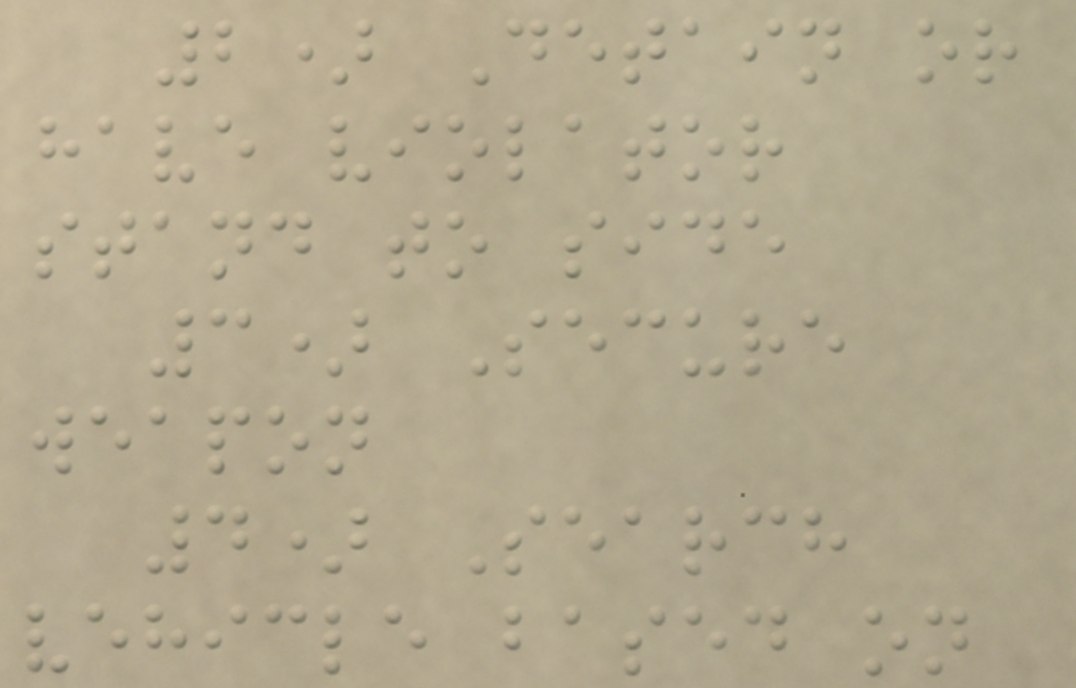2) Detain or
have violator
stand to side
3) Secure
weapon
4) Search
vehicle based on
